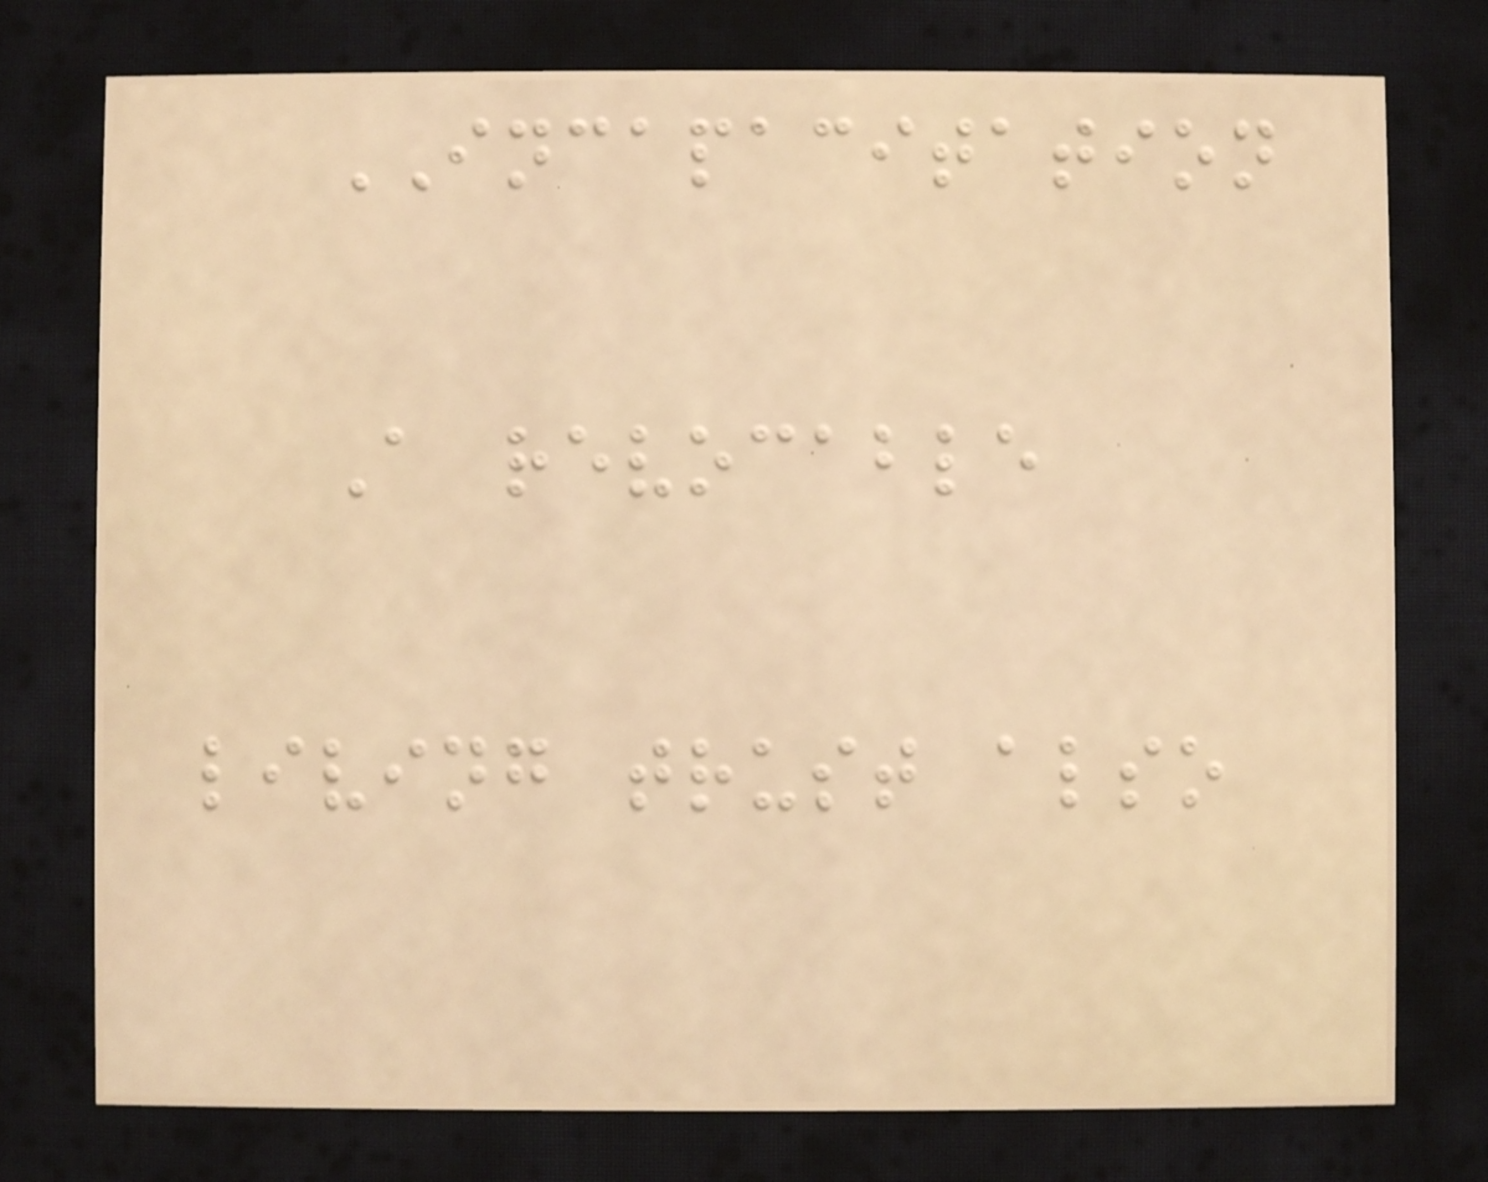INCAPACITATION
A revocable
living trust also
